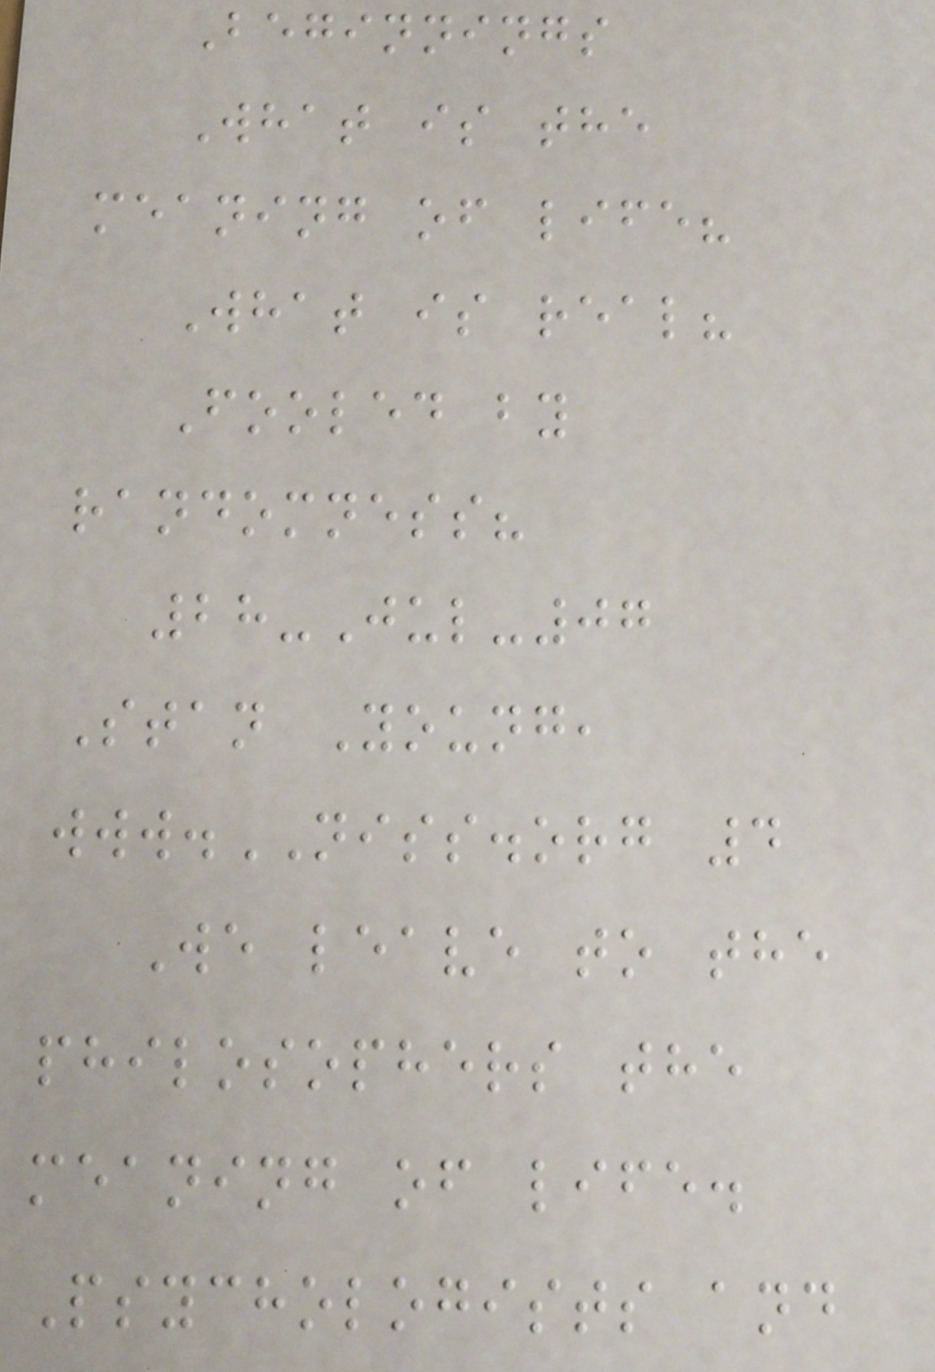Beginnings
What is the
meaning of life?
What is real?
Fooled by
randomness?
28-Jul-07
Stan Young,
www.NISS.org 4
We leave to the
philosophers the
meaning of life.
Psychologists and
